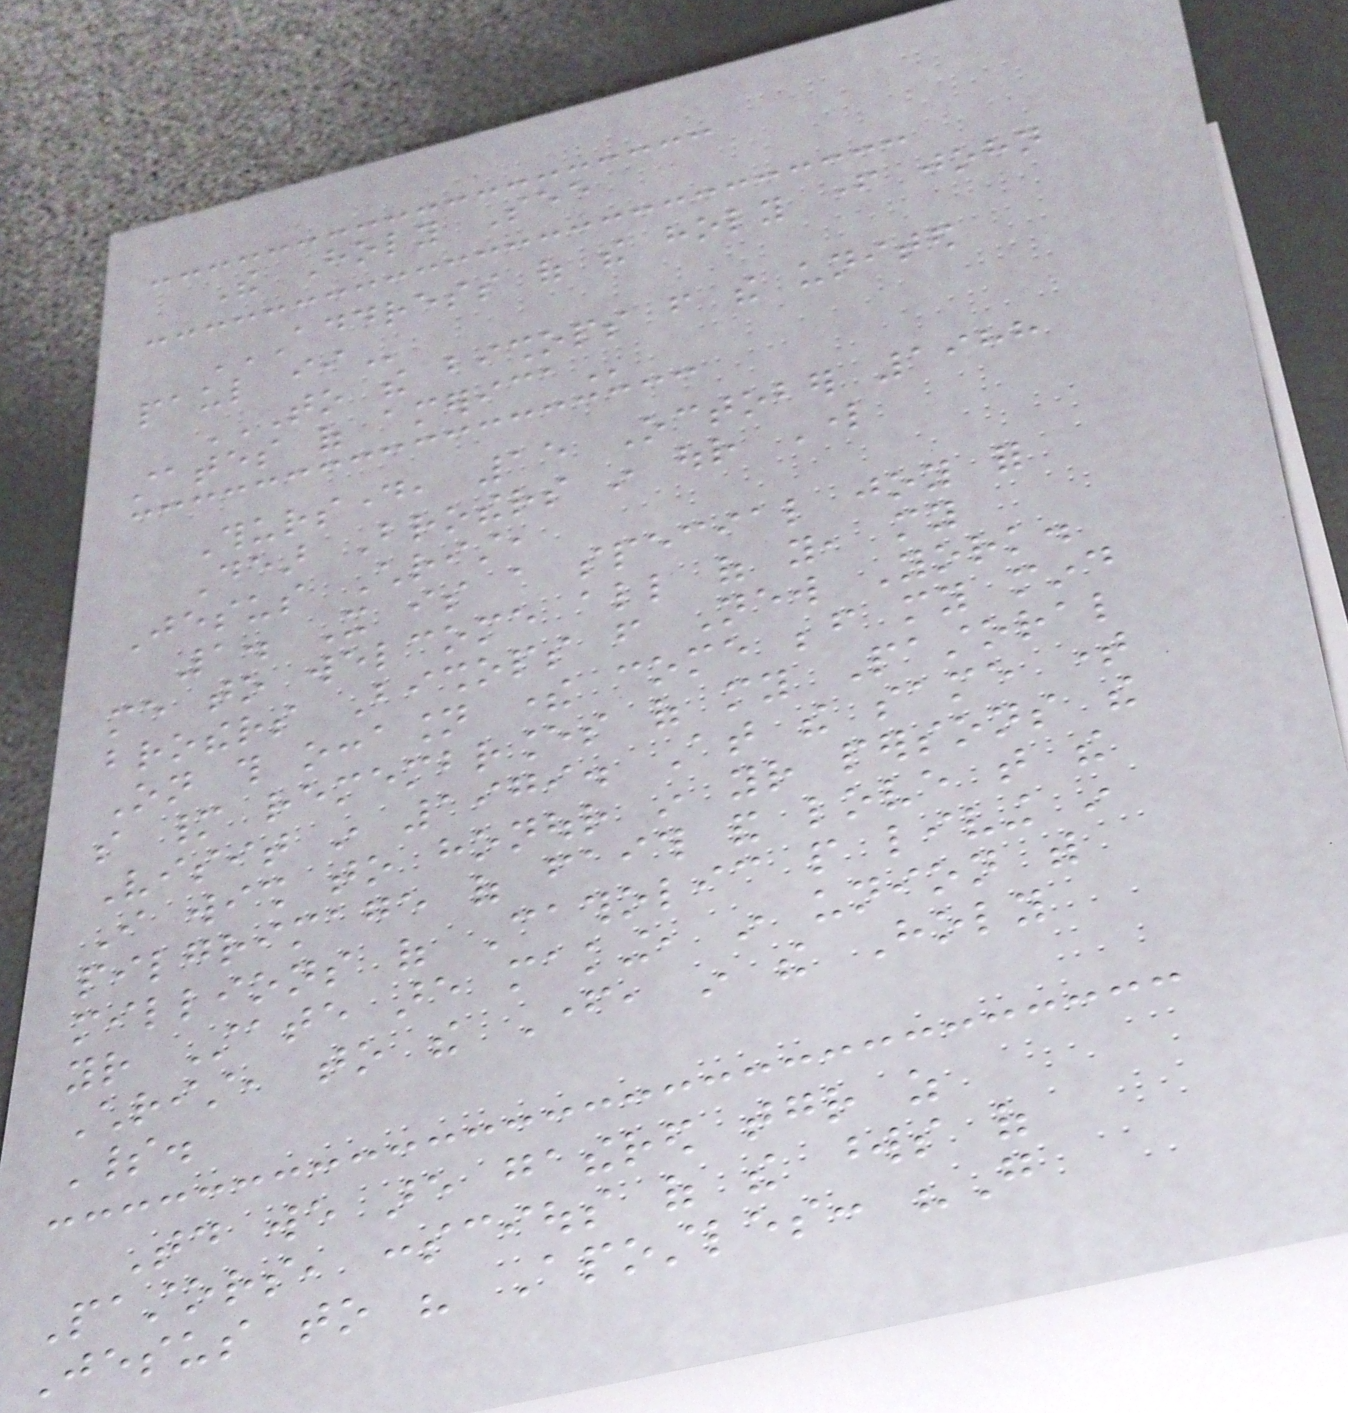The Holy See
ADDRESS OF THE HOLY FATHER JOHN
PAUL II
TO THE BISHOPS FROM THE UNITED
STATES OF AMERICA
Thursday, 15 October 1988
Dear Brothers in our Lord
Jesus Christ,
1. It is a special joy for
me to welcome all of you, my
brothers Bishops from New York.
On this occasion there come before my mind
so many remembrances of my Pastoral
Visit in 1979. At the same time
I wish to honour in your persons the
pilgrimage of faith and love that the
millions of Catholic people living in
your State are making, in union with
Christ, to the Father, in the Holy
Spirit.
Today we are gathered together as
Pastors, conscious of the words of
Jesus to his Apostles: "Go
